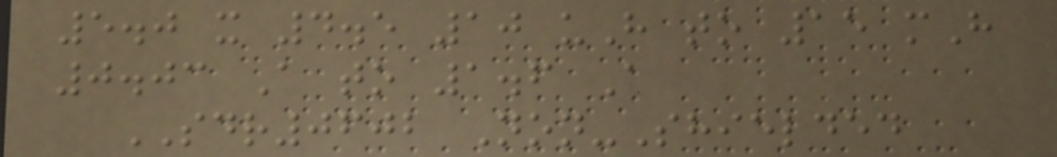5.0 x 4.5 10 uH to 15 mH
0.03 A to 1.6 A
SDR0602 Non-Shielded
